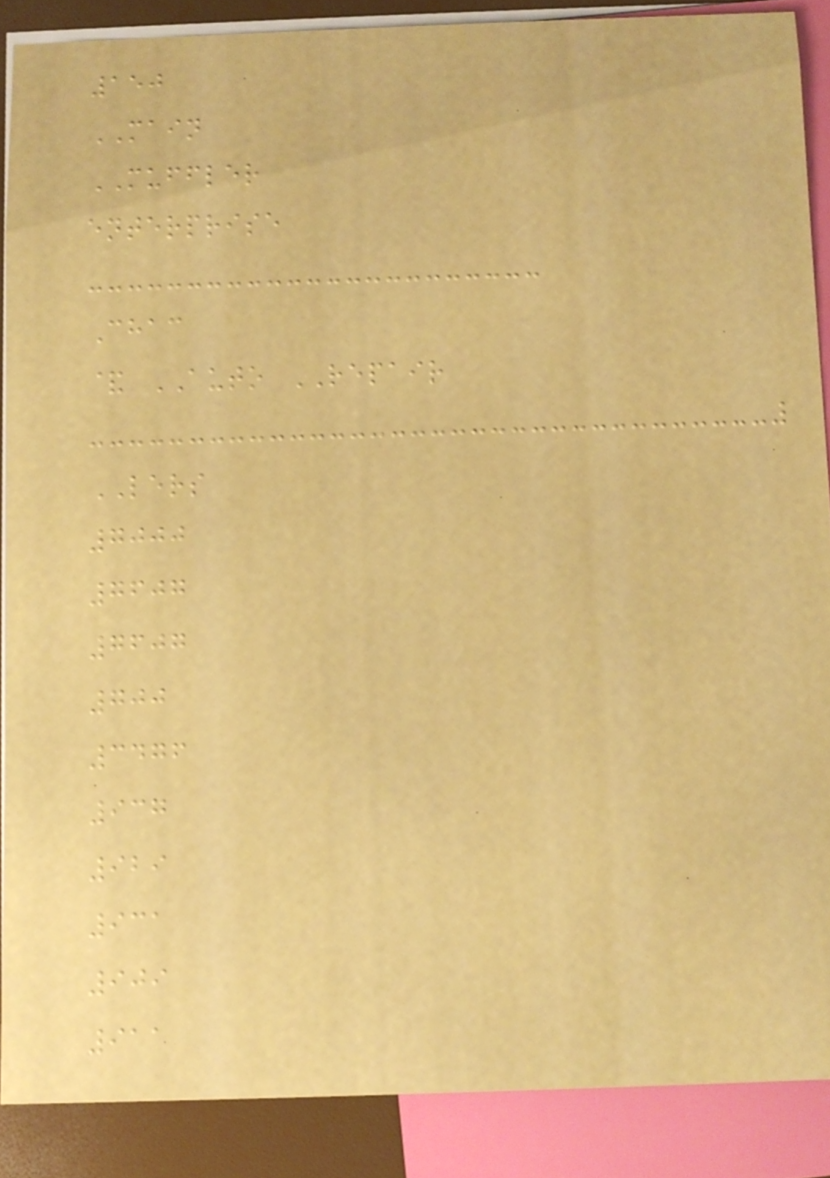150
MAIN
MUFFLER
enterprise
Chac
& AUTO REPAIR
LERS
7000
7607
7607
700
3476
937
929
931
909
911
